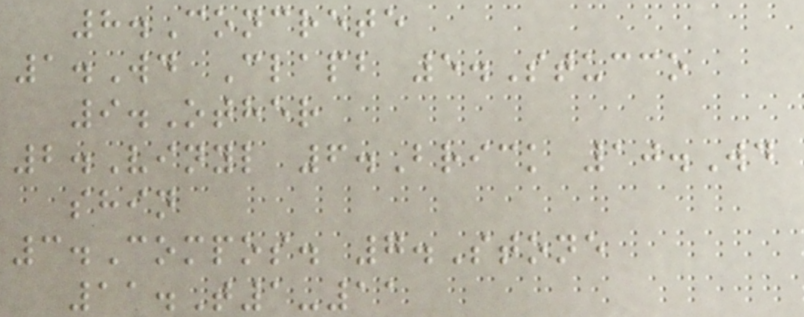8.Concrete
1.Wd Clapb 5.Stucco
9.Other
2.Vinyl 6.Brick 10.Wd
shin
3.Compos. 7.Stone
11.T1-11
